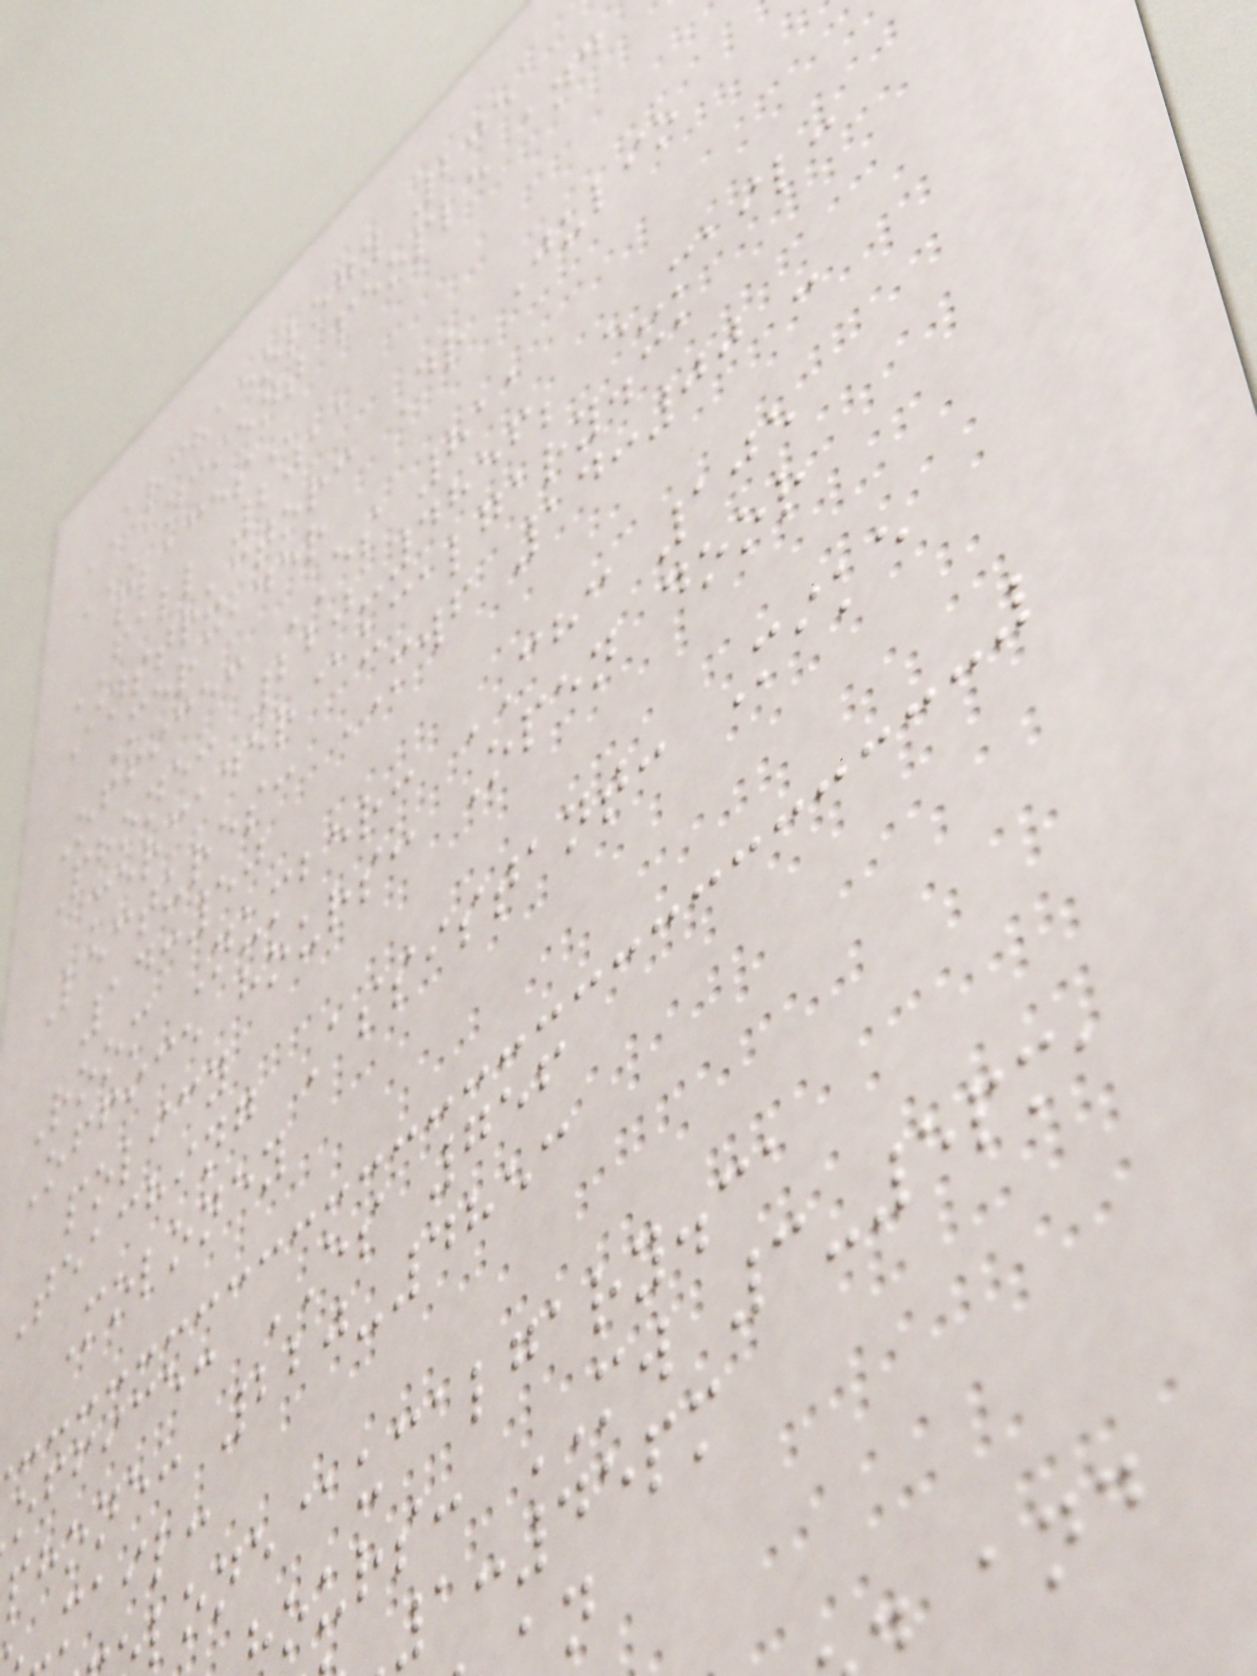ARCHAEOLOGY 205
ANCIENT PEOPLE AND
FALL 2011
Instructor: Dr Julio
Mercader
Office: ES 811
Phone: 220-4856; e-mail:
mercader@ucalgary.ca
Lectures: MWF 14:00 -
14:50
Room Number: CHC 105
Office hours: Open door
policy
Teaching Assistant: Mike
Moloney
office: ES 756
phone: 220-4853
mail:
lone@ucalgary.ca
ours: MW 3-5pm,
1:45pm
